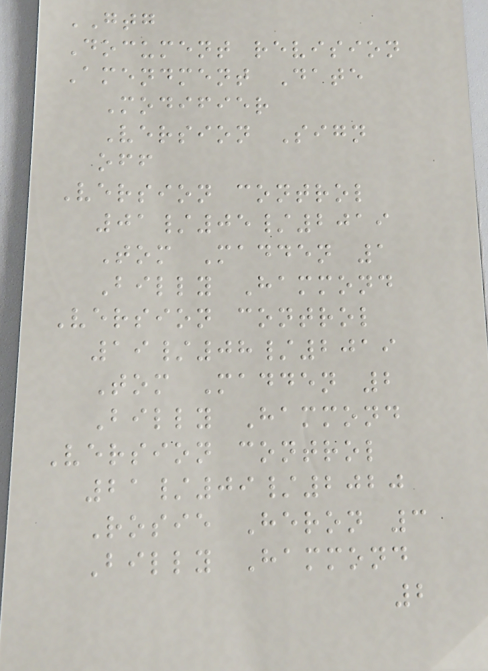GTG
Document revision
Amendment Date
Modifier
Version Sign
off
Version control
01/05/2019
Tom Madden 1
Billy Hammond
Version control
19/08/2019
Tom Madden 2
Billy Hammond
Version control
21/09/2020
Rosie Heron 3
Billy Hammond
2
